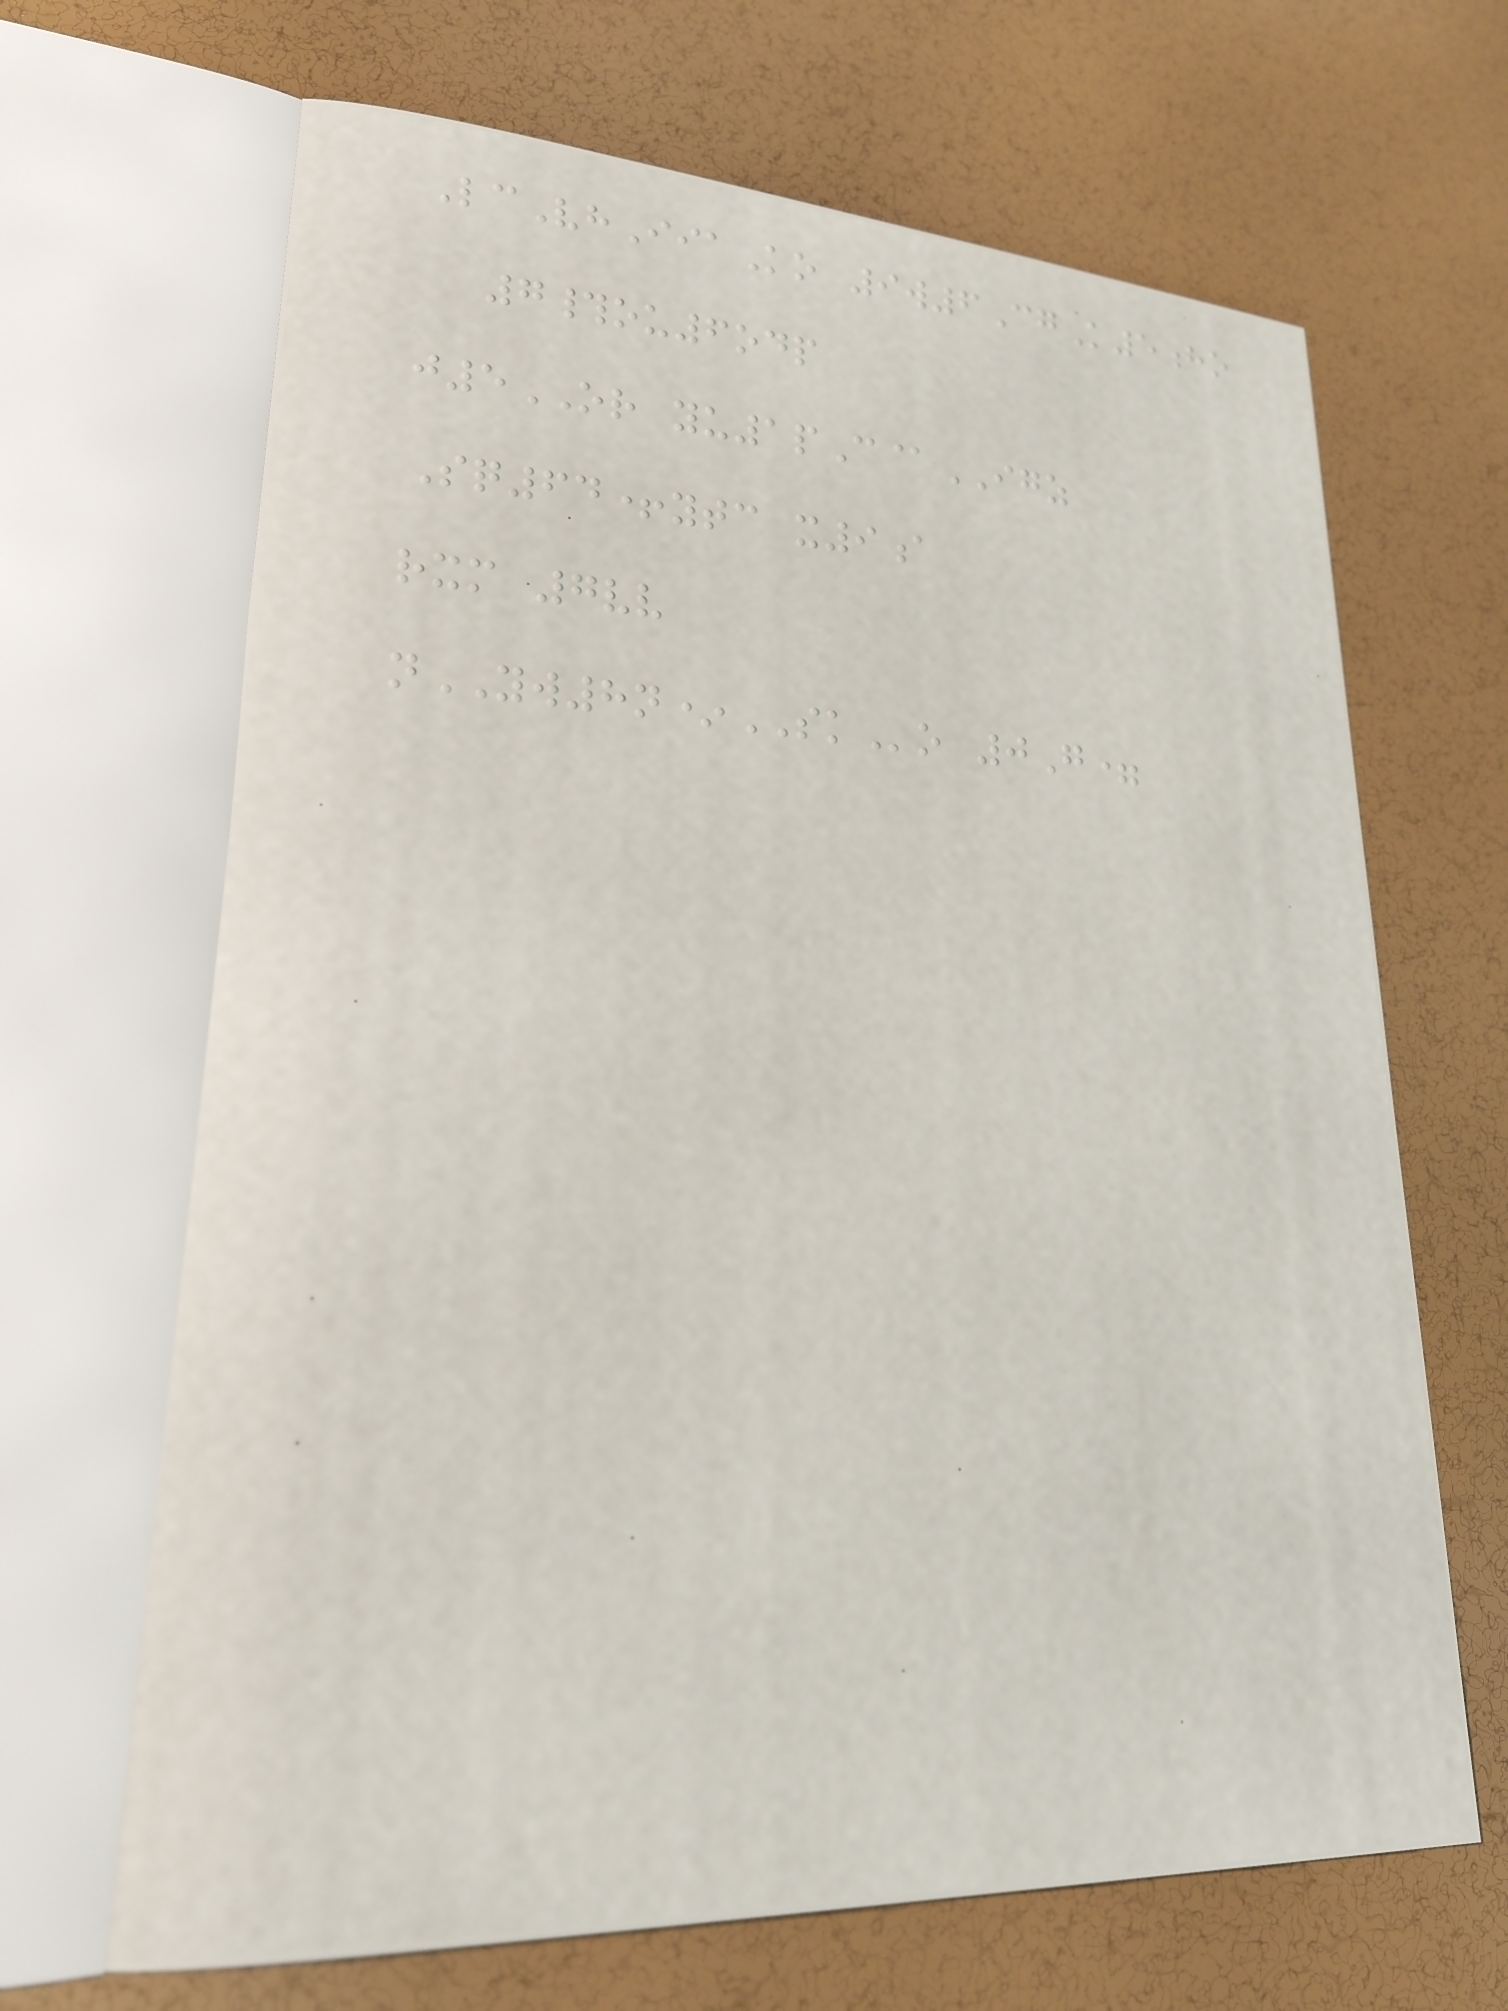LcVhIiaKo 9w6CgK5ho
7#ou6odp
j5OR yu1pC@IGZ
Sq64+ytc x9a
rxm 7vv
nYW8n*SKo 0G=
